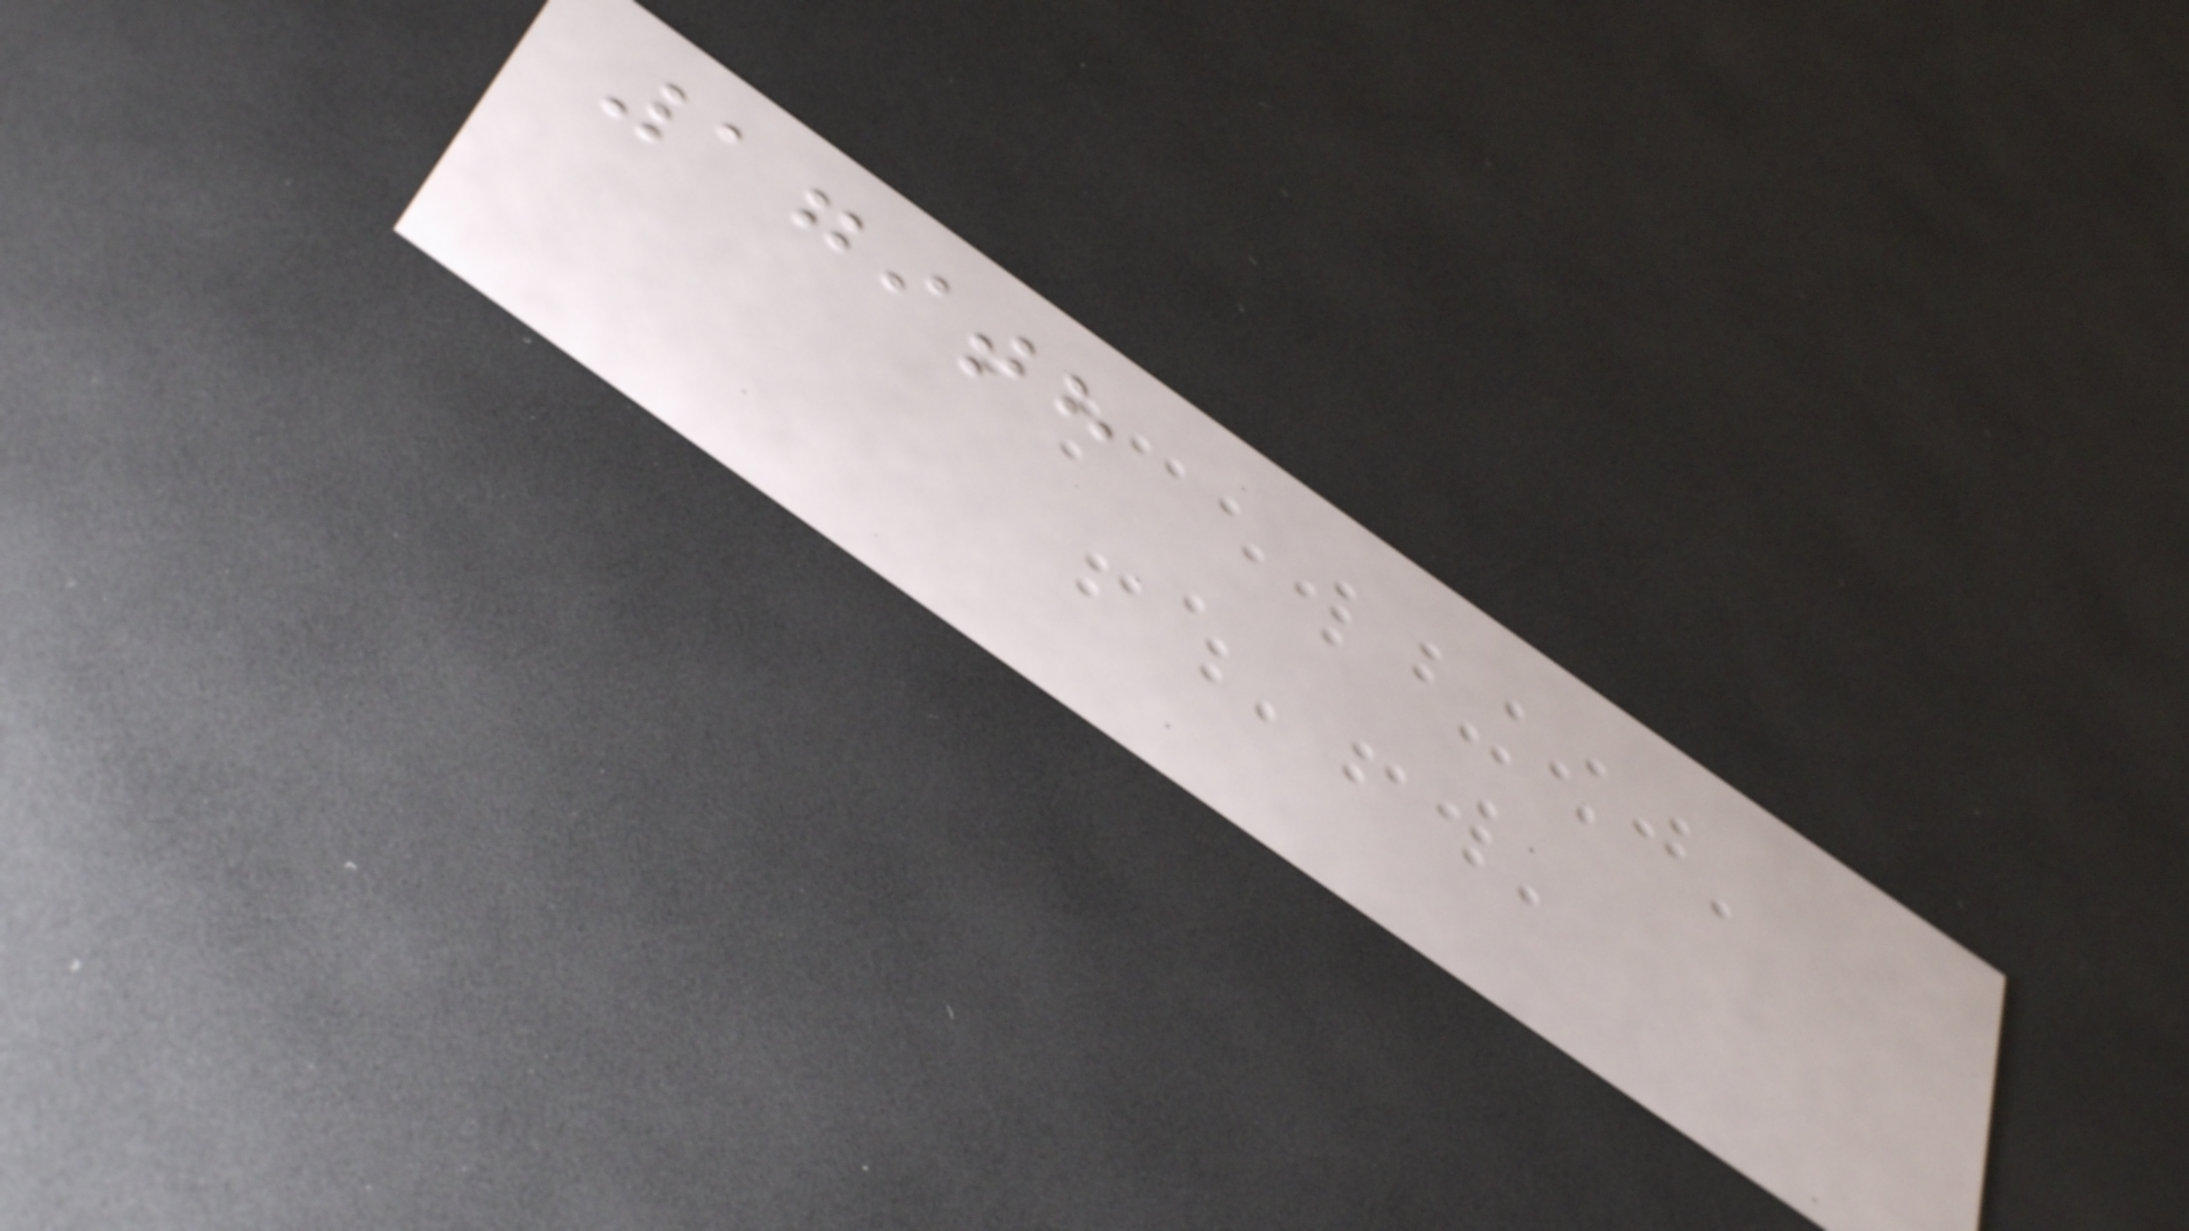179th
